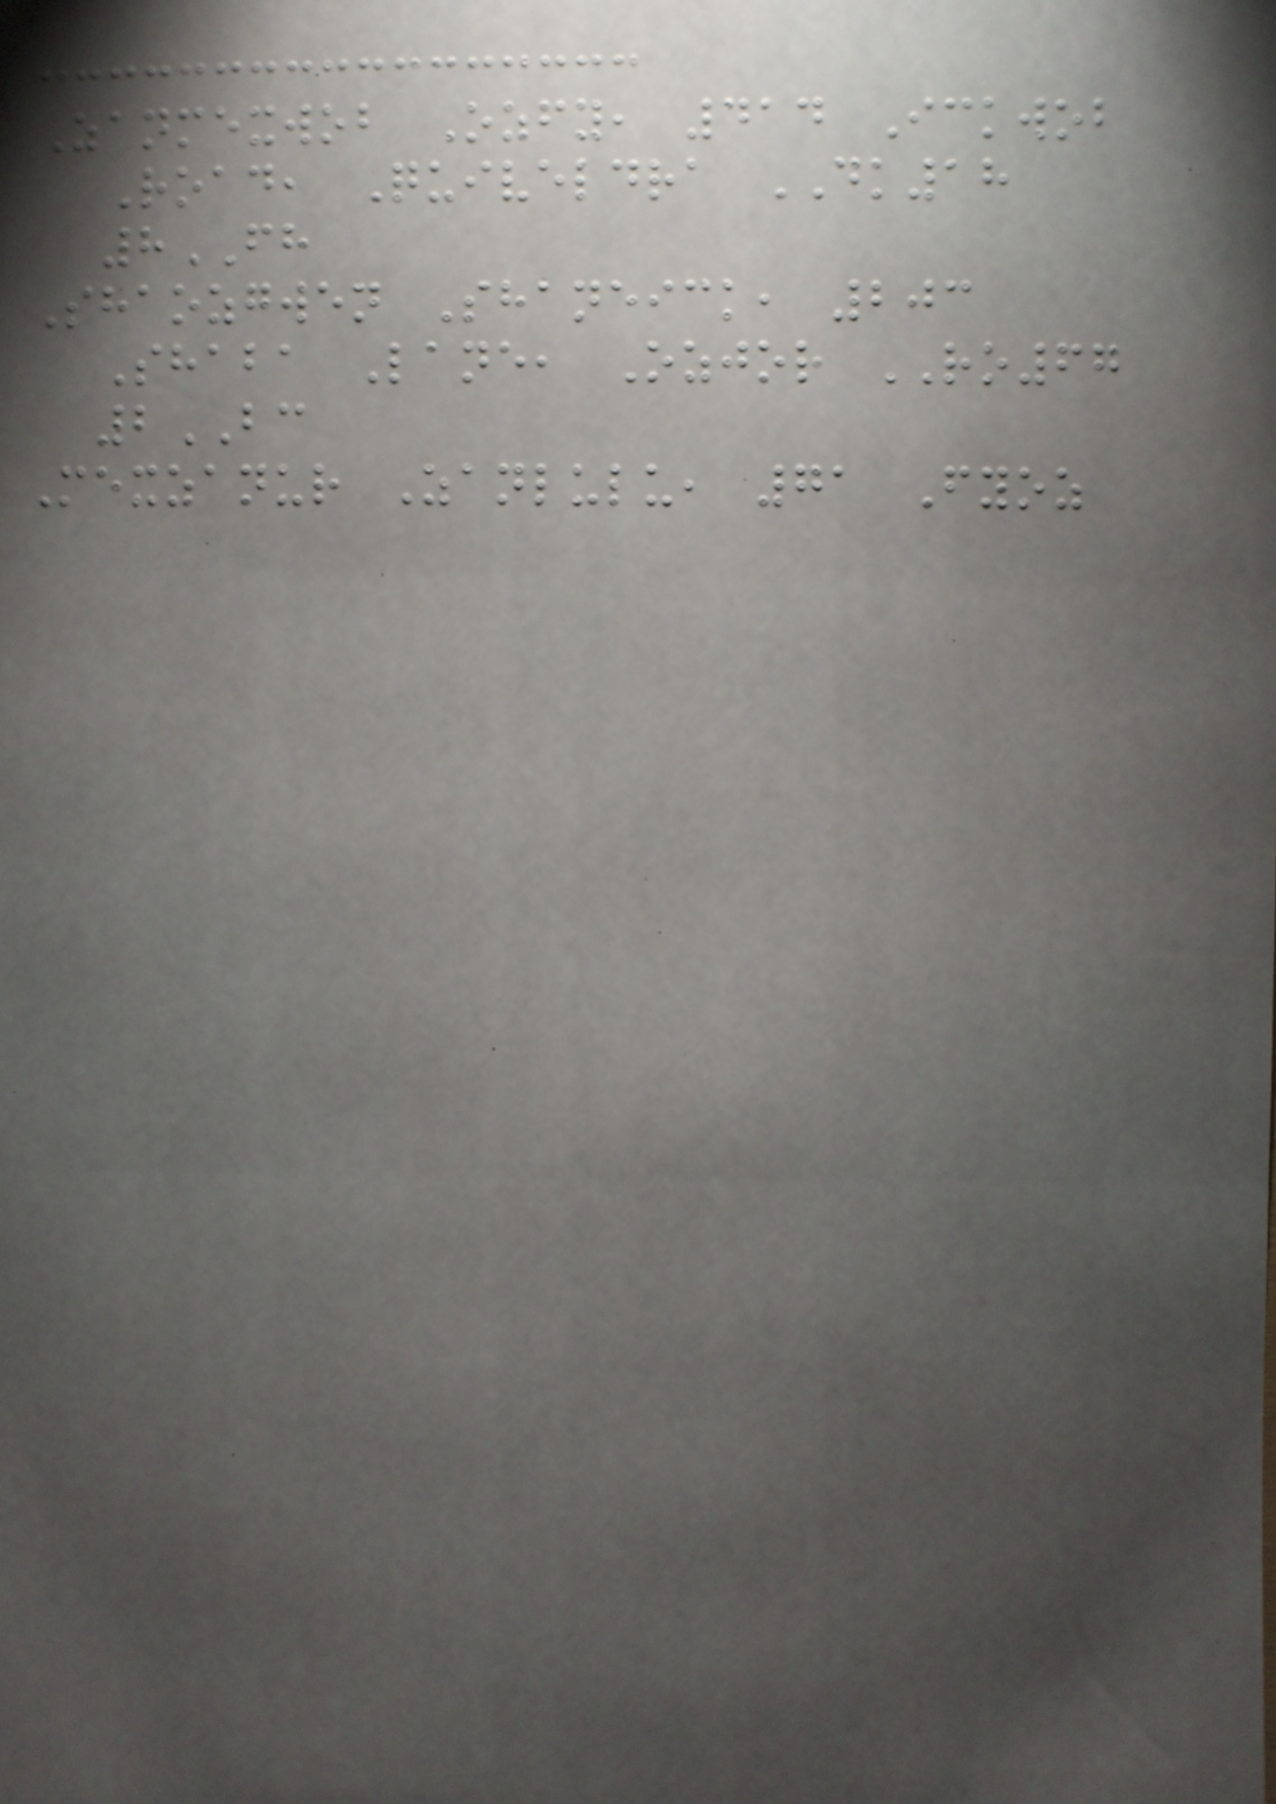Zanmexwob Ozfy, 414 Ickwob
Road, Quiveldra DK18
8FH
Shaozgwen Shaneick, 203
Shaba Lane, Ozjor RO67
2BC
Mexzanur Zanlulu, 71 Fyoz
